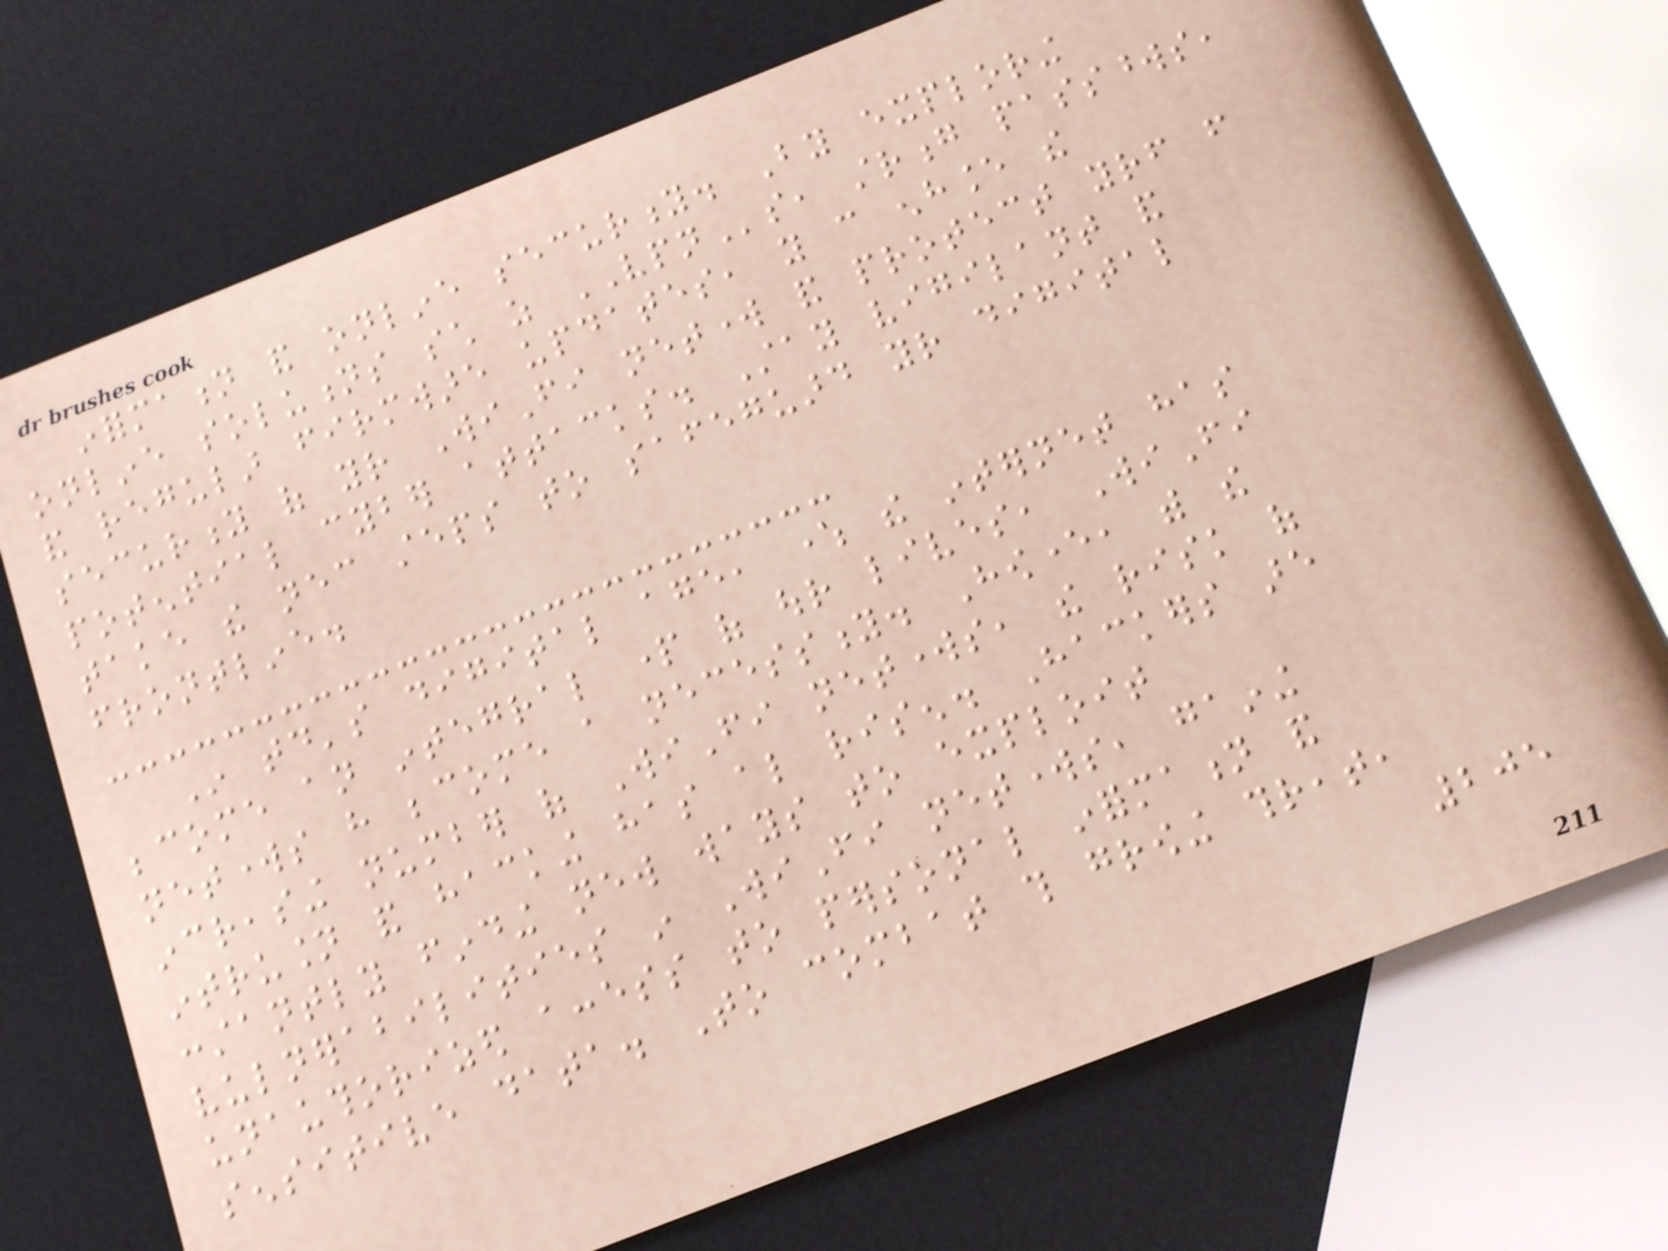information and online security. By exploring
online solutions such as VPNs, strong passwords,
and regular firmware updates, you can enhance the
security of your WiFi network and protect yourself from
potential cyber attacks. Stay vigilant and
take the necessary steps to safeguard your digital
frontline.
In today's digital age, where the internet has
become an integral part of our lives, WiFi
networks have become a necessity. However, with the
increasing number of WiFi networks, the risk of
intrusion and hacking has also risen. Hackers are
constantly finding new ways to exploit
vulnerabilities in WiFi networks, gaining
unauthorized access to personal information and
sensitive data. To combat this growing threat,
205
